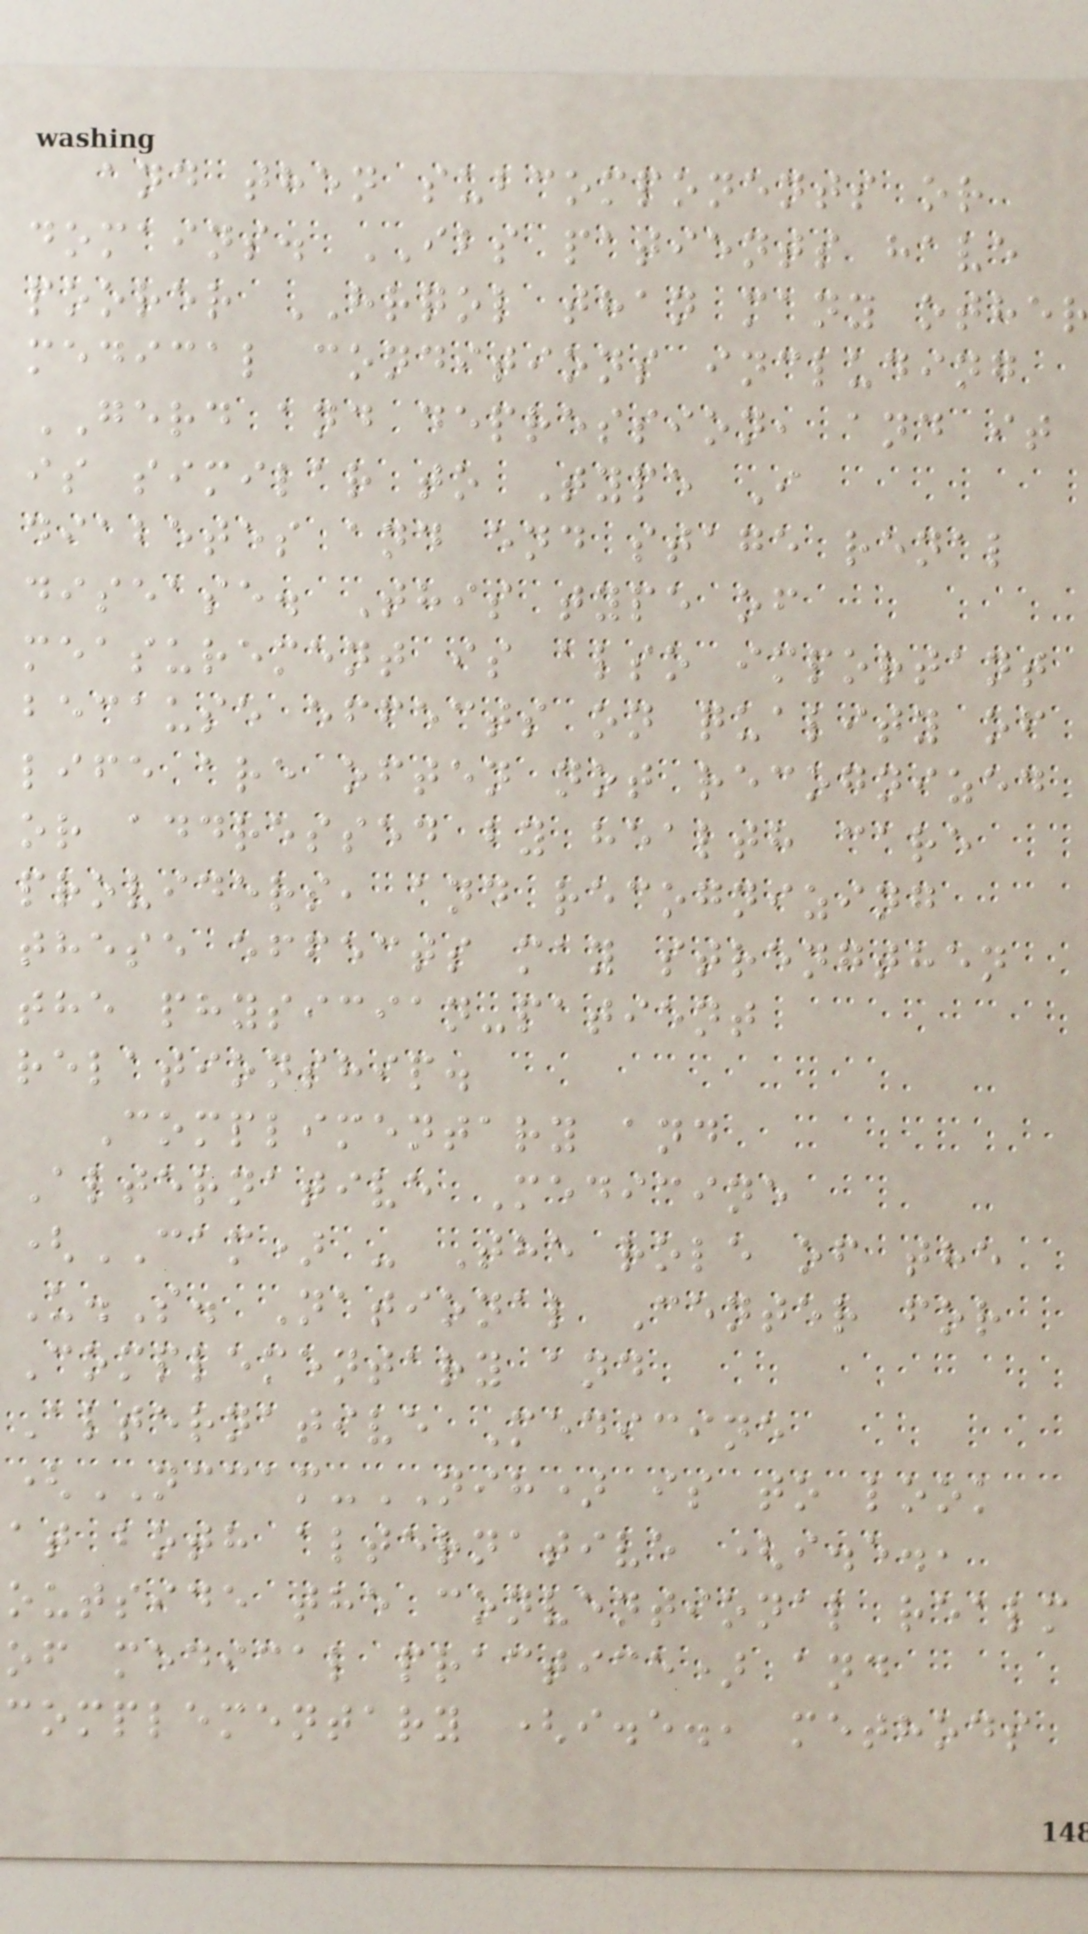and then subcomponents or
domains. IBS patients have
poorer HRQOL than many othe
medical conditions including
GERD and depression, and it
is similar to Type I
diabetes and end stage renal
disease. This type of
measurement is also important
because effects on quality of
life are often not recognized
or addressed by health care
providers, and recognizing
these effects may strengthen
the physician-patient
relationship.
Complimentary and
Alternative Medicine
(CAM) - The role of the
U.S. National Center for
Complementary and
Alternative Medicine
(NCCAM-NIH) is to look
at both alternative (i.e.,
outside the conventional realm
of medical practice) and
complementary (i.e., methods
